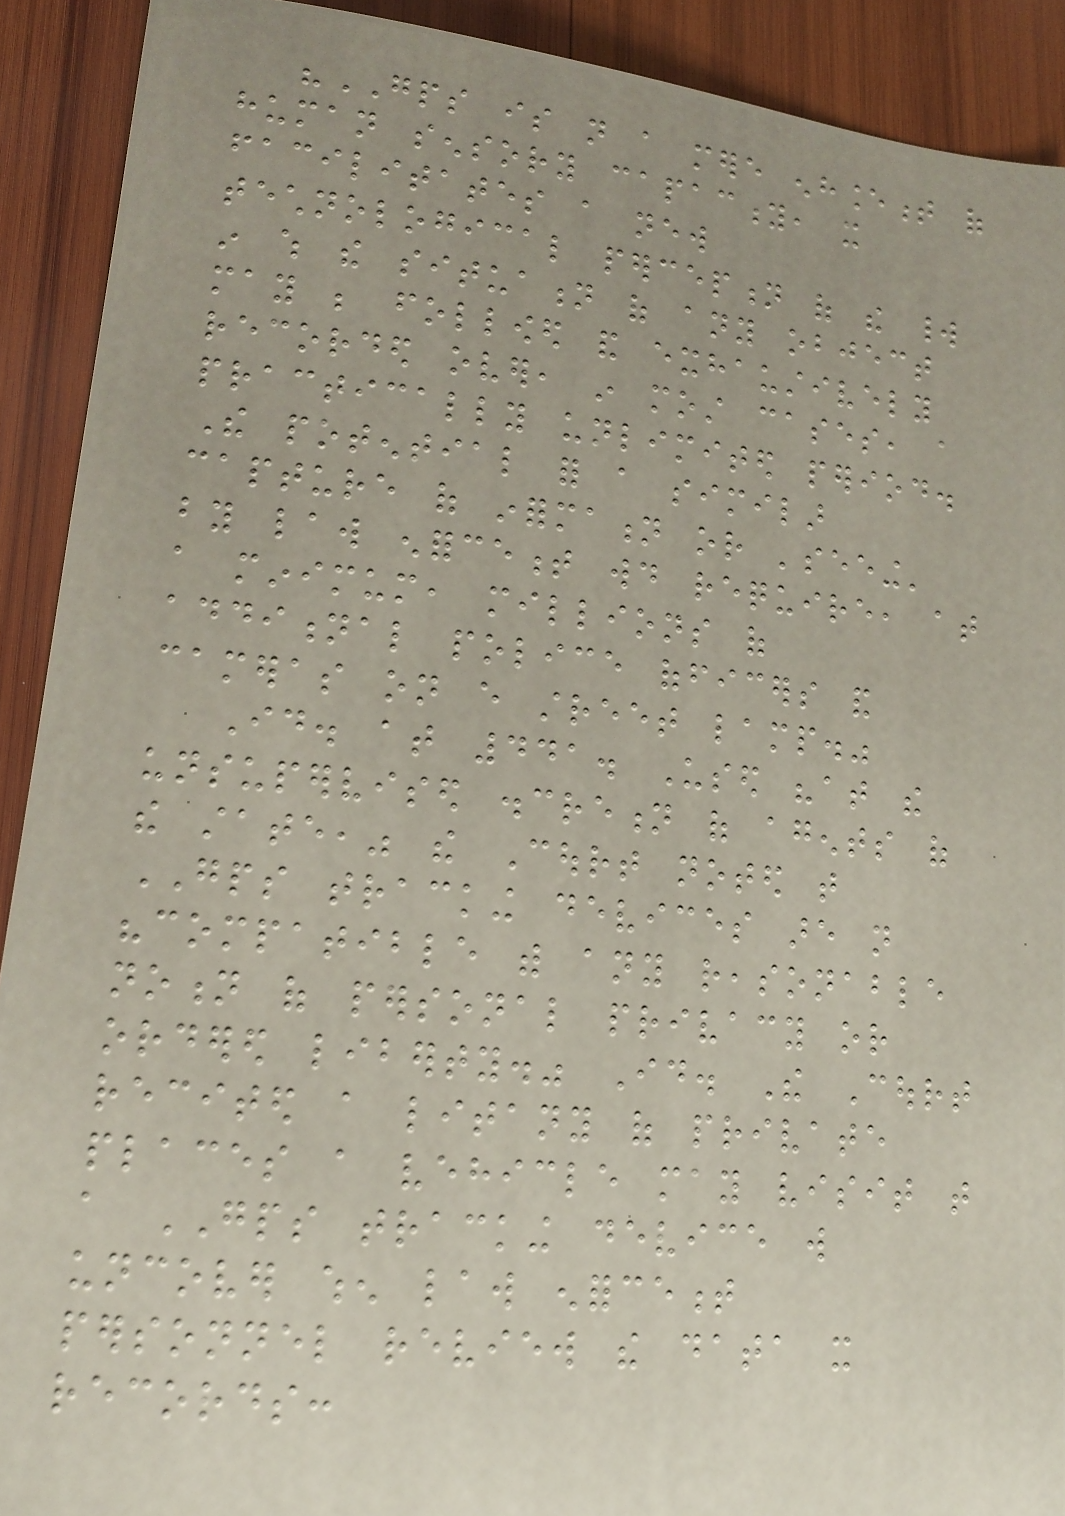"GPS is not a mere enhancement of
human sensory capacity, it
facilitates a new
technological perception of the world
in which the situation of any object
may be followed and exhaustively
recorded over, in most cases, a
practically unlimited period.
The potential for a similar
capture of information or 'seeing'
by law enforcement would require, at
a minimum, millions of
additional police officers and
cameras on every street lamp."
Id. at 441. Used "at the
unsupervised discretion of agents of
the state," the Court noted that
GPS tracking devices are not
"compatible with any reasonable
notion of personal privacy or
ordered liberty." Id. The Court
recited a litany of private
places a vehicle may visit that
a GPS tracking device will
uncover when law enforcement
personnel review the data it
records:
